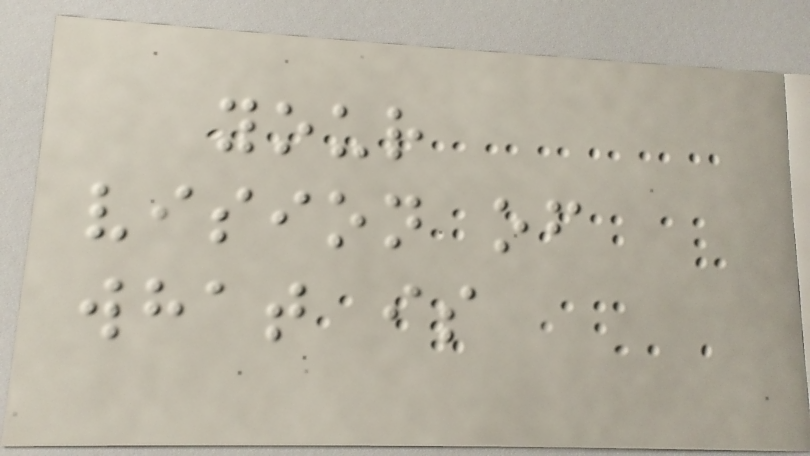your
vision of
what is
